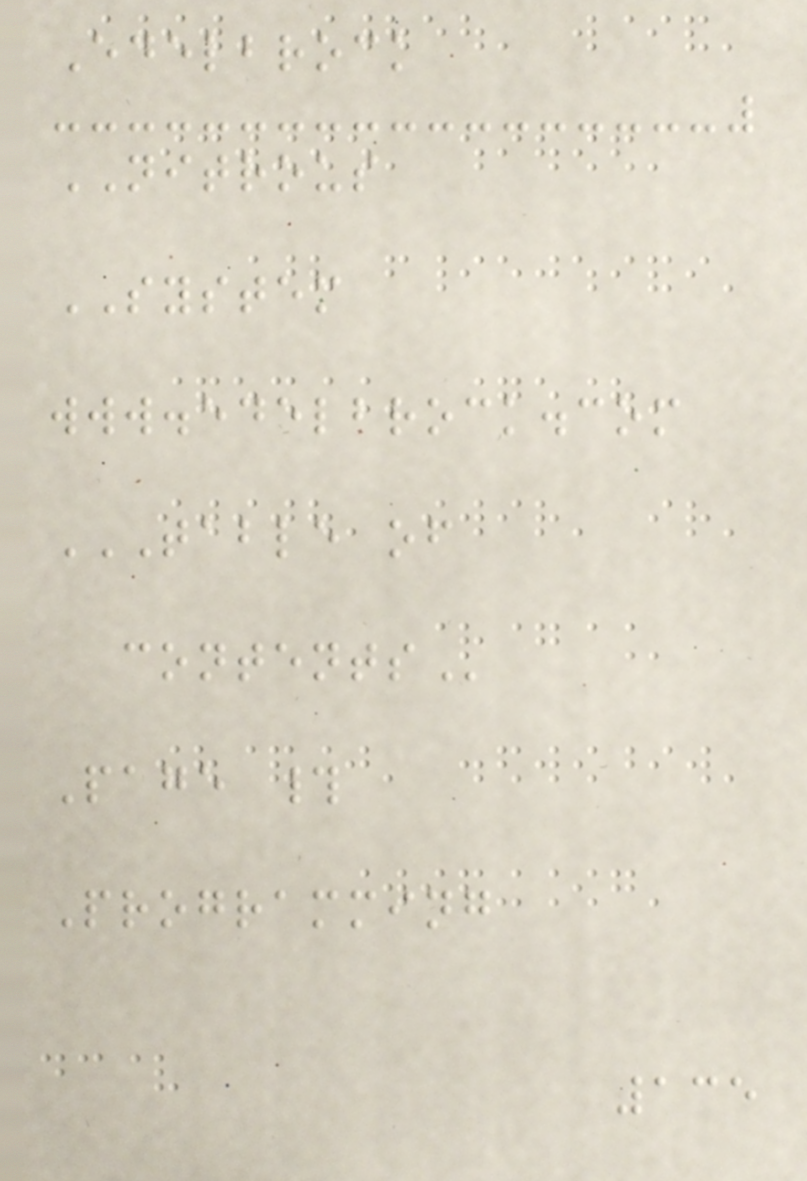Edelbrock
NITROUS
SYSTEM
www.edelbrock.com
TABLE OF
CONTENTS
Page #
Programming
135
